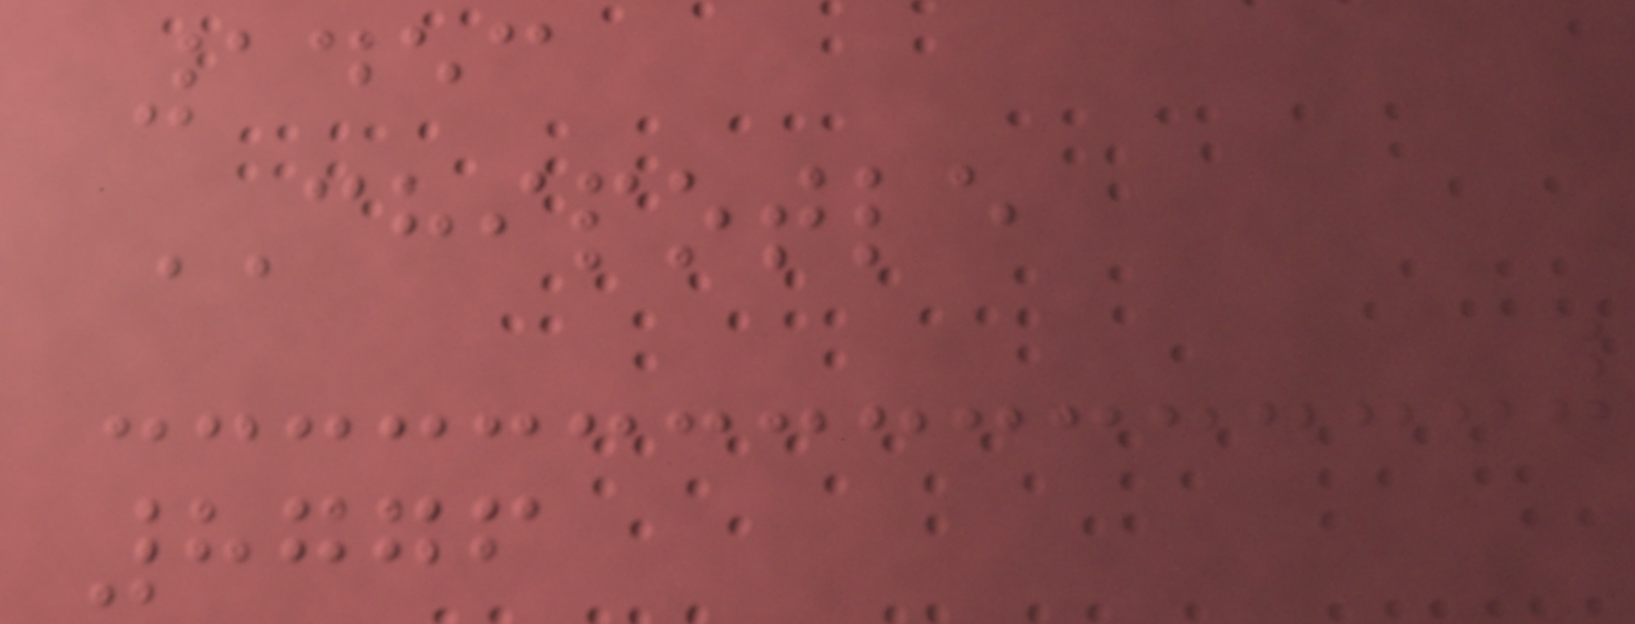1453
CHIPOTLE
8776
